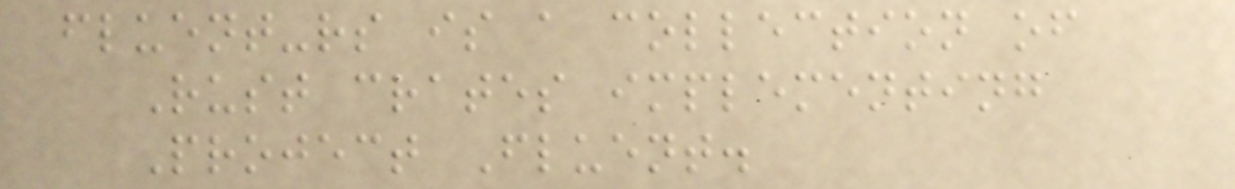fluent-rs is a collection of
Rust crates implementing
Project Fluent.
